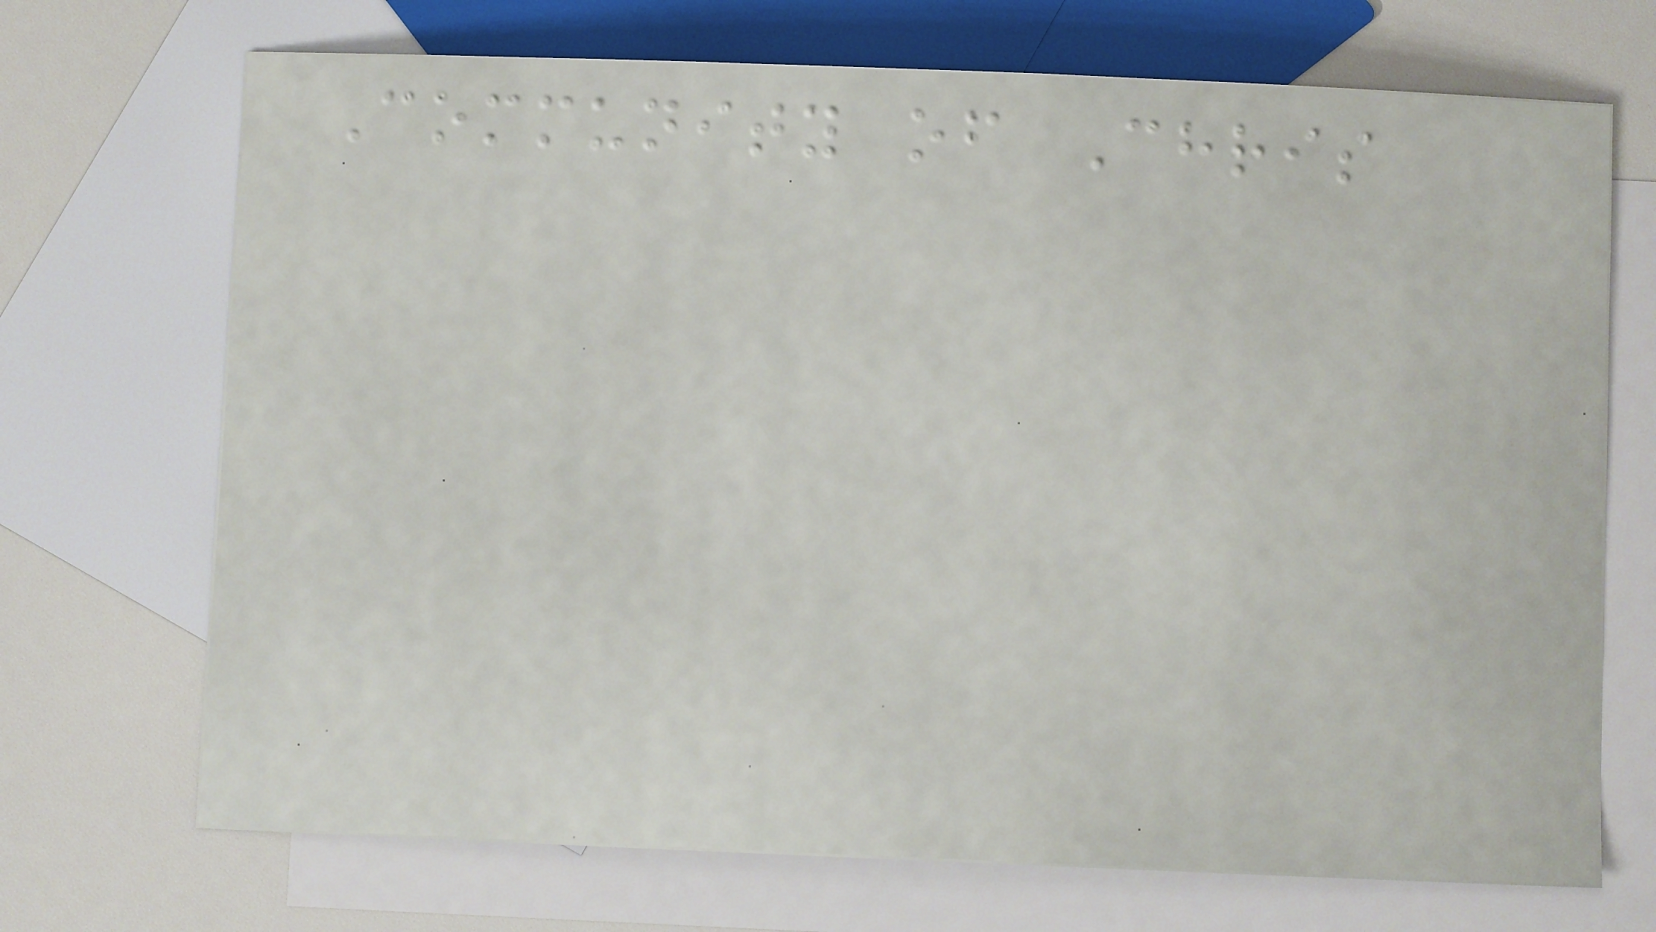Community of Chris
